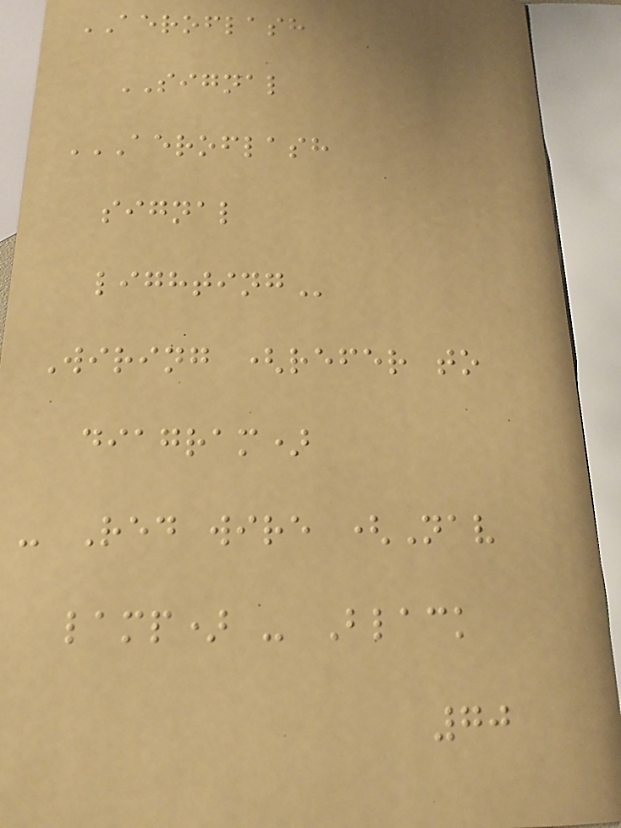AEROFLASH
SIGNAL
AEROFLASH
SIGNAL
LIGHTING
Wiring (refer to
diagram)
- Red wire (Nav
lamp) - Black
70
